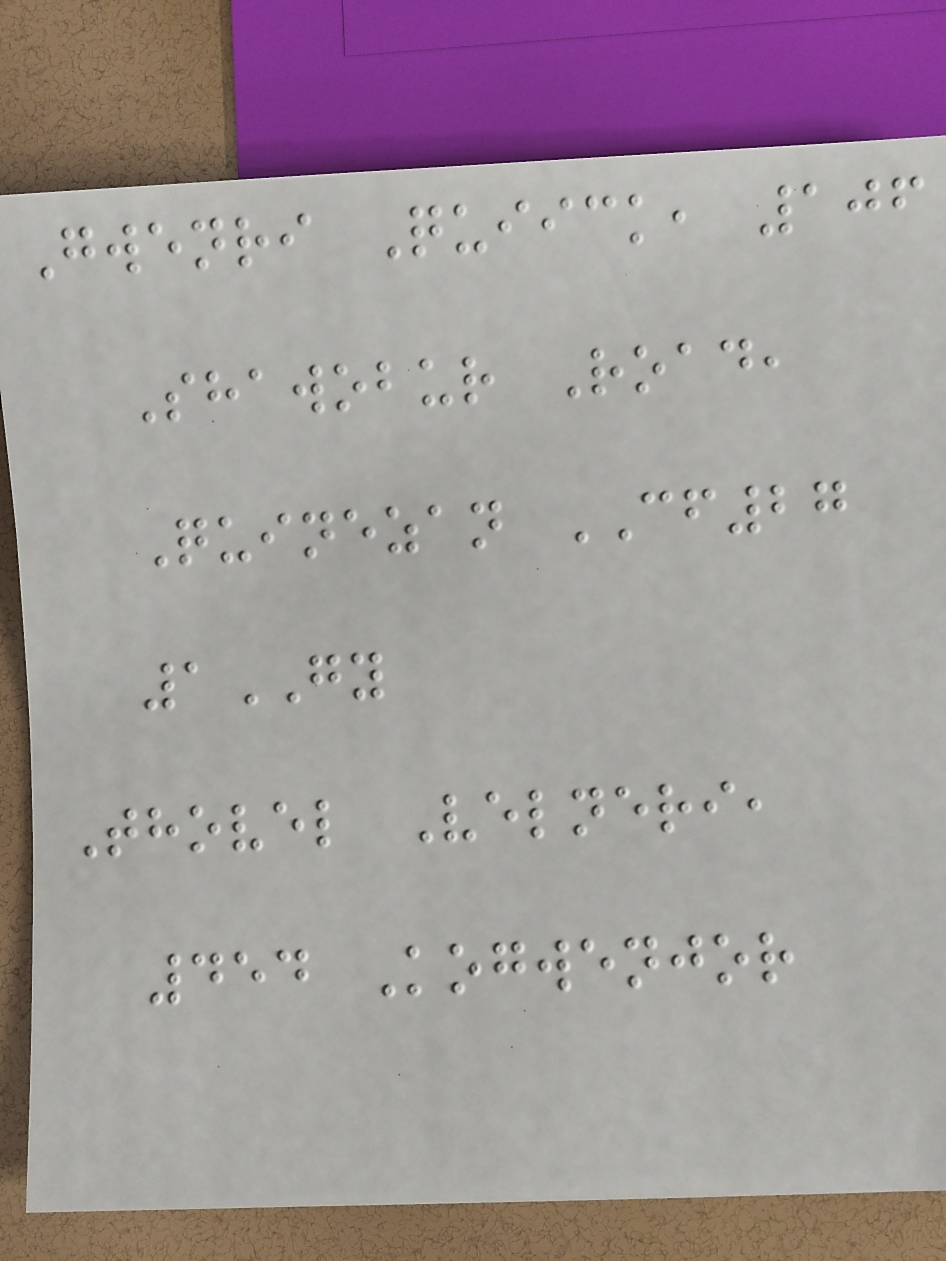Gwenri Quiick, 106
Shawobur Road,
Quinezan CF27
1GY
Thovel Velneri,
454 Kogwenjor
